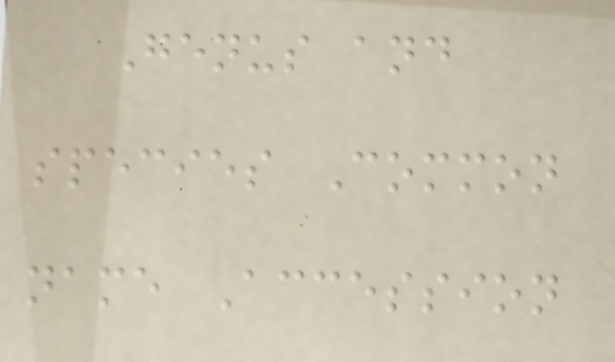Genus and
species Common
name Accession
